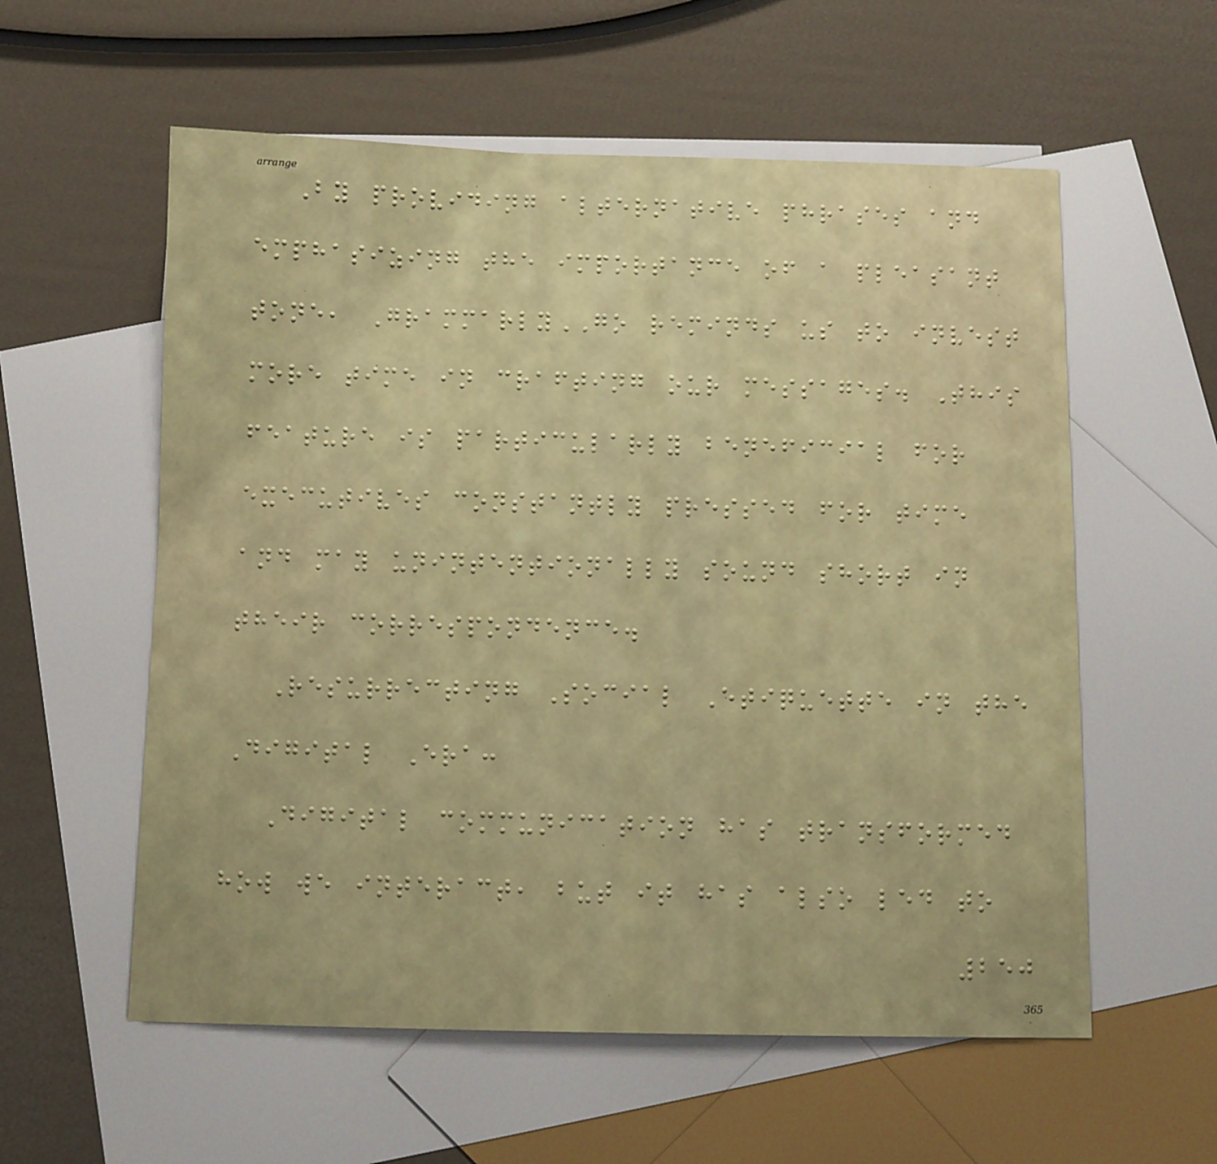By providing alternative phrases and
emphasizing the importance of a pleasant
tone, GrammarlyGO reminds us to invest
more time in crafting our messages. This
feature is particularly beneficial for
executives constantly pressed for time
and may unintentionally sound short in
their correspondence.
Resurrecting Social Etiquette in the
Digital Era:
Digital communication has transformed
how we interact, but it has also led to
250
